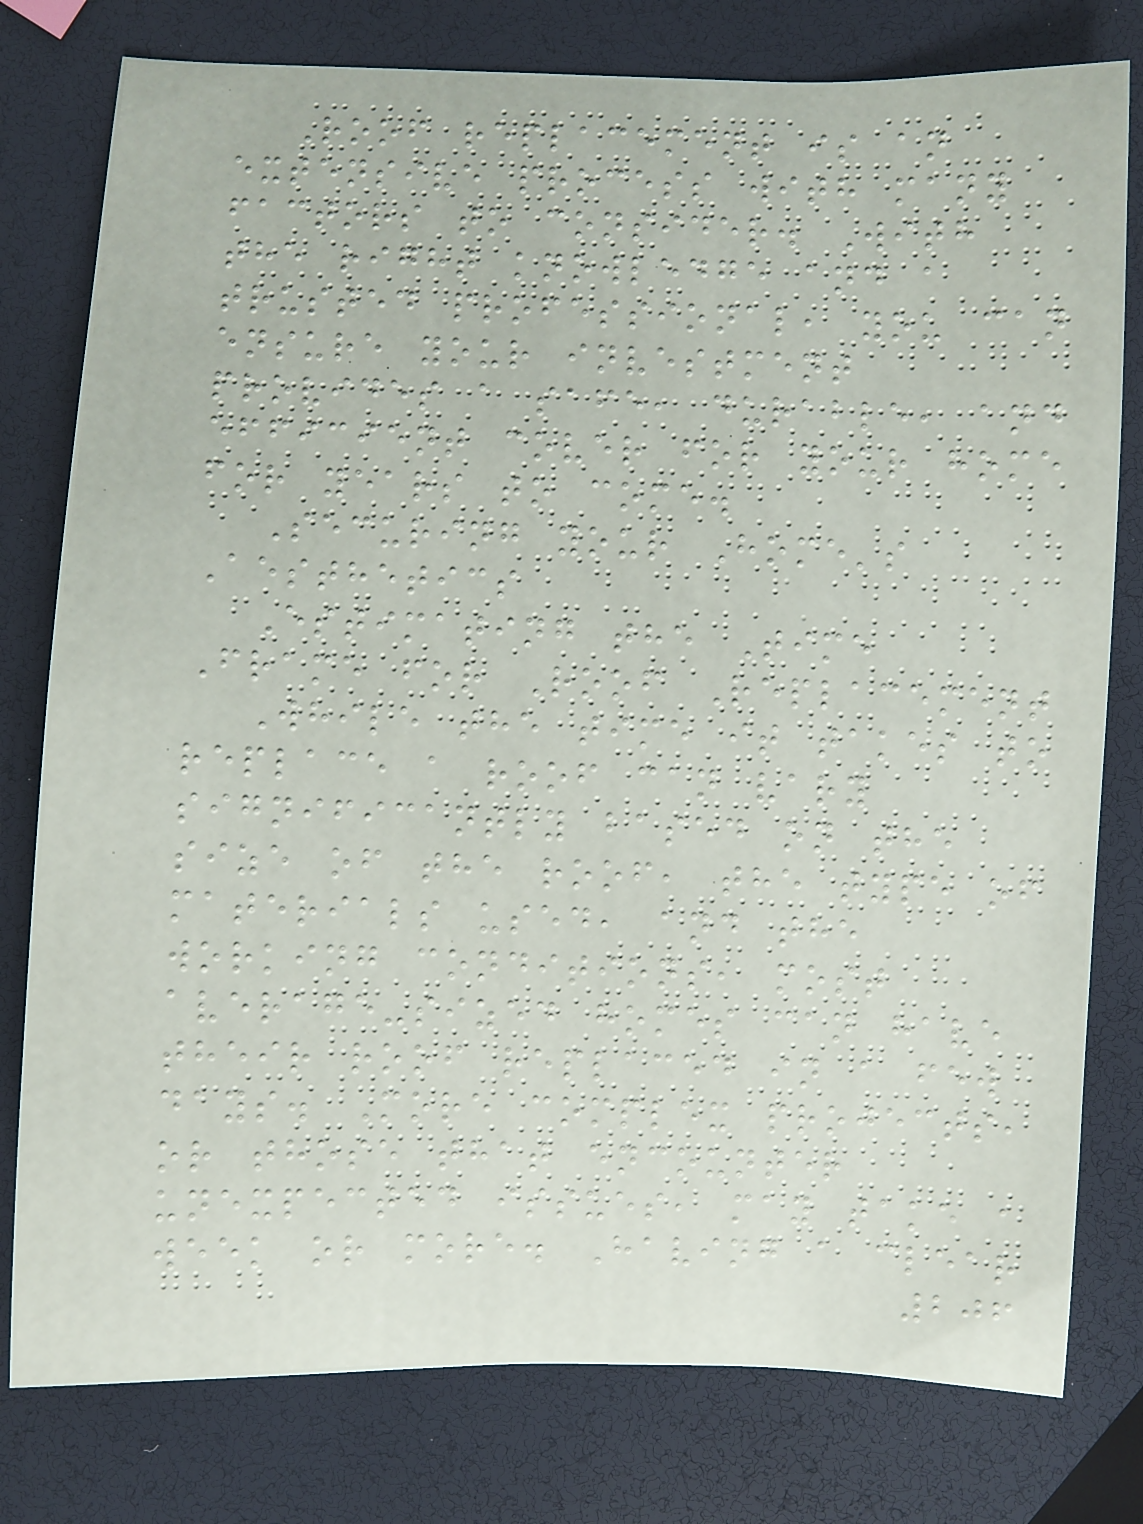Roof replacement is an
extensive process with many
factors to consider. With
the right knowledge and a
trusted professional, you can
ensure your investment
provides a safe, durable, and
efficient cover for your home
for years to come.
Securing your Home's
Aesthetics
Estimating the Time
Frame for Roof Replacement
While the time it takes to
replace a roof can vary
significantly based on the
size of the roof, the type of
materials used, and the
working conditions, most
average-sized homes can have
their roof replaced in a few
days. More complex projects,
or those that encounter
unexpected issues, may take a
week or more. Having a clear
206
